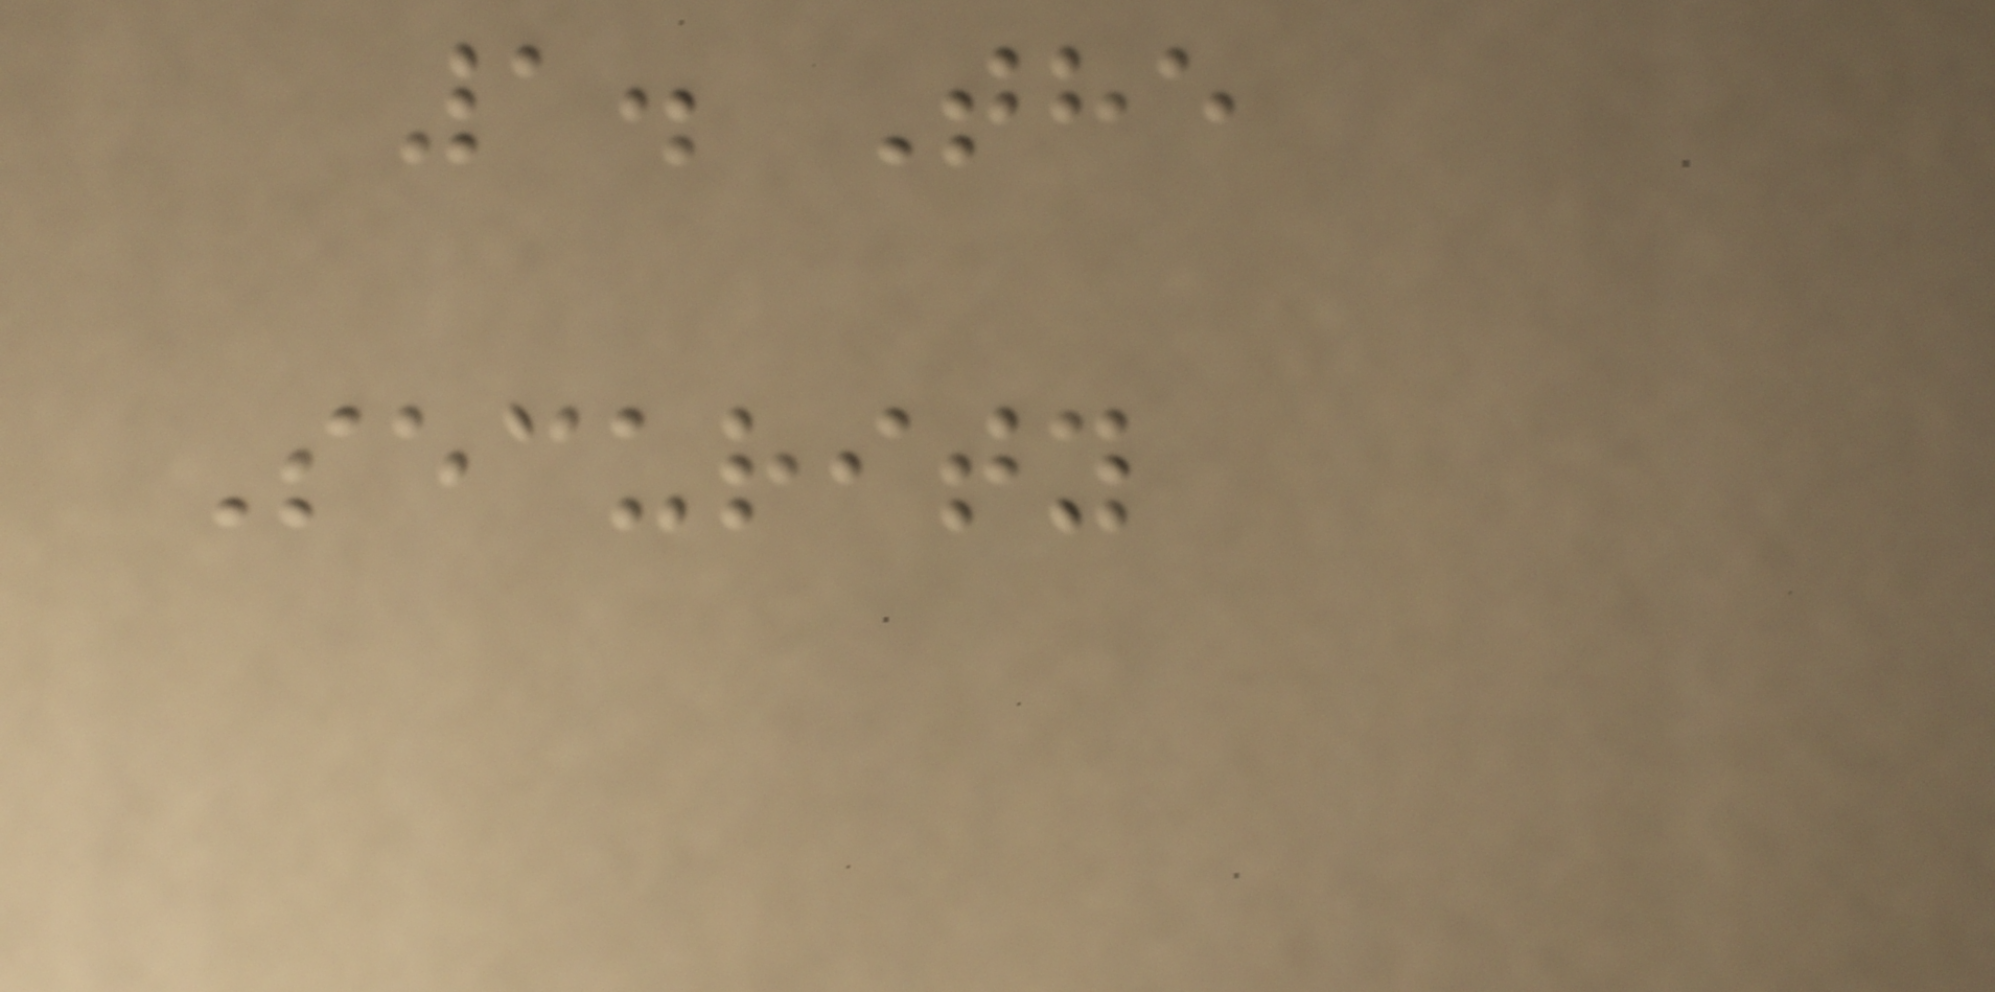1. The
Security
